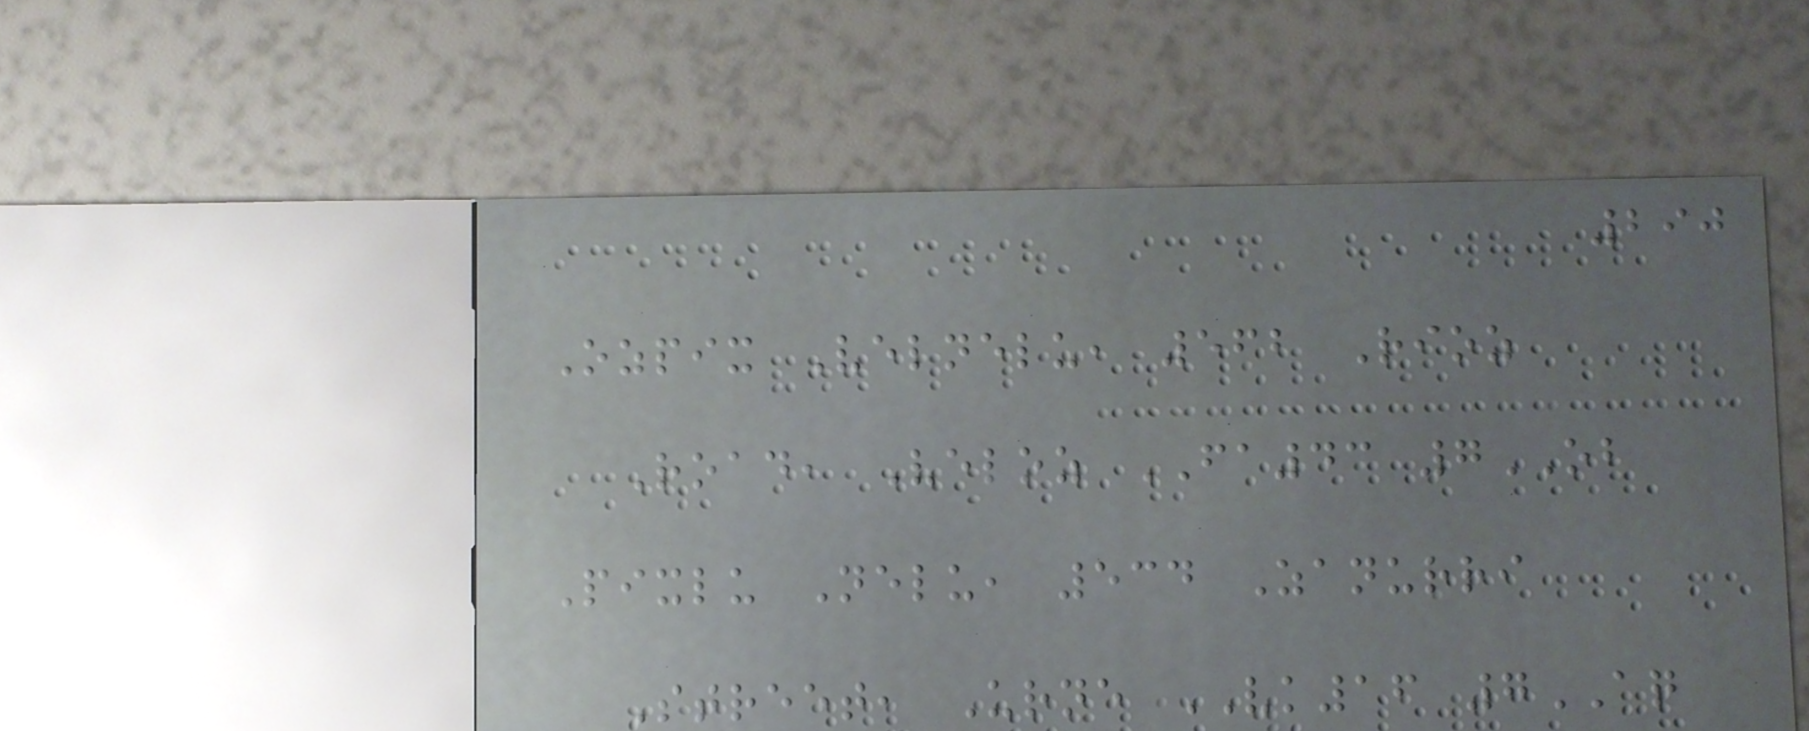290
Ozpix Velnelu, 562 Rioz
Road, Veloz FA43 7OB
Pixlu Nelu, 534 Zanurri
Street, Urne VK16 7AQ
